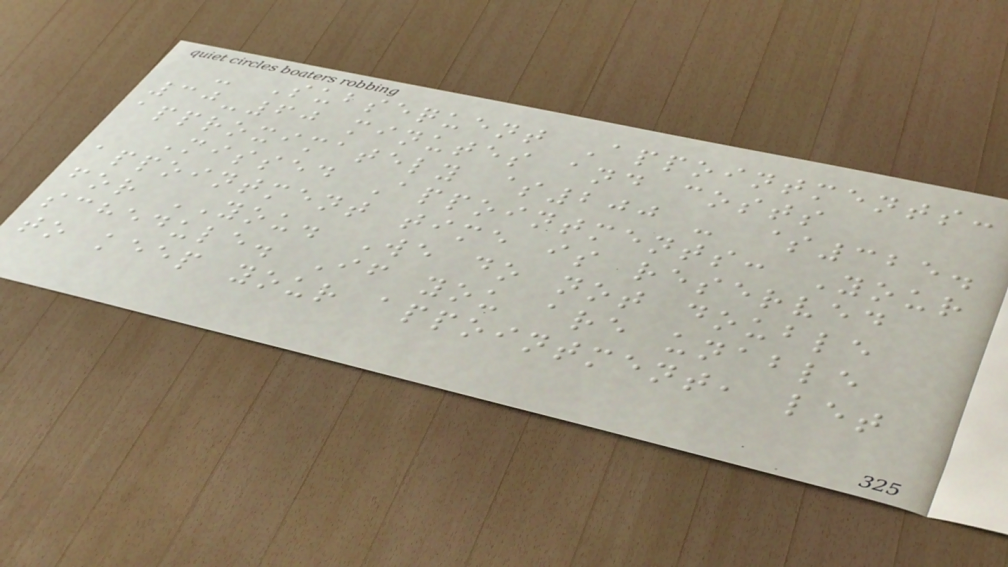- Subsequent Appointments:
30-60 minutes and costs
approximately $200 - $325.
Missed Appointments: Your
appointment time is reserved
for YOU. We do not double
schedule. If you are unable
to keep your appointment, let
